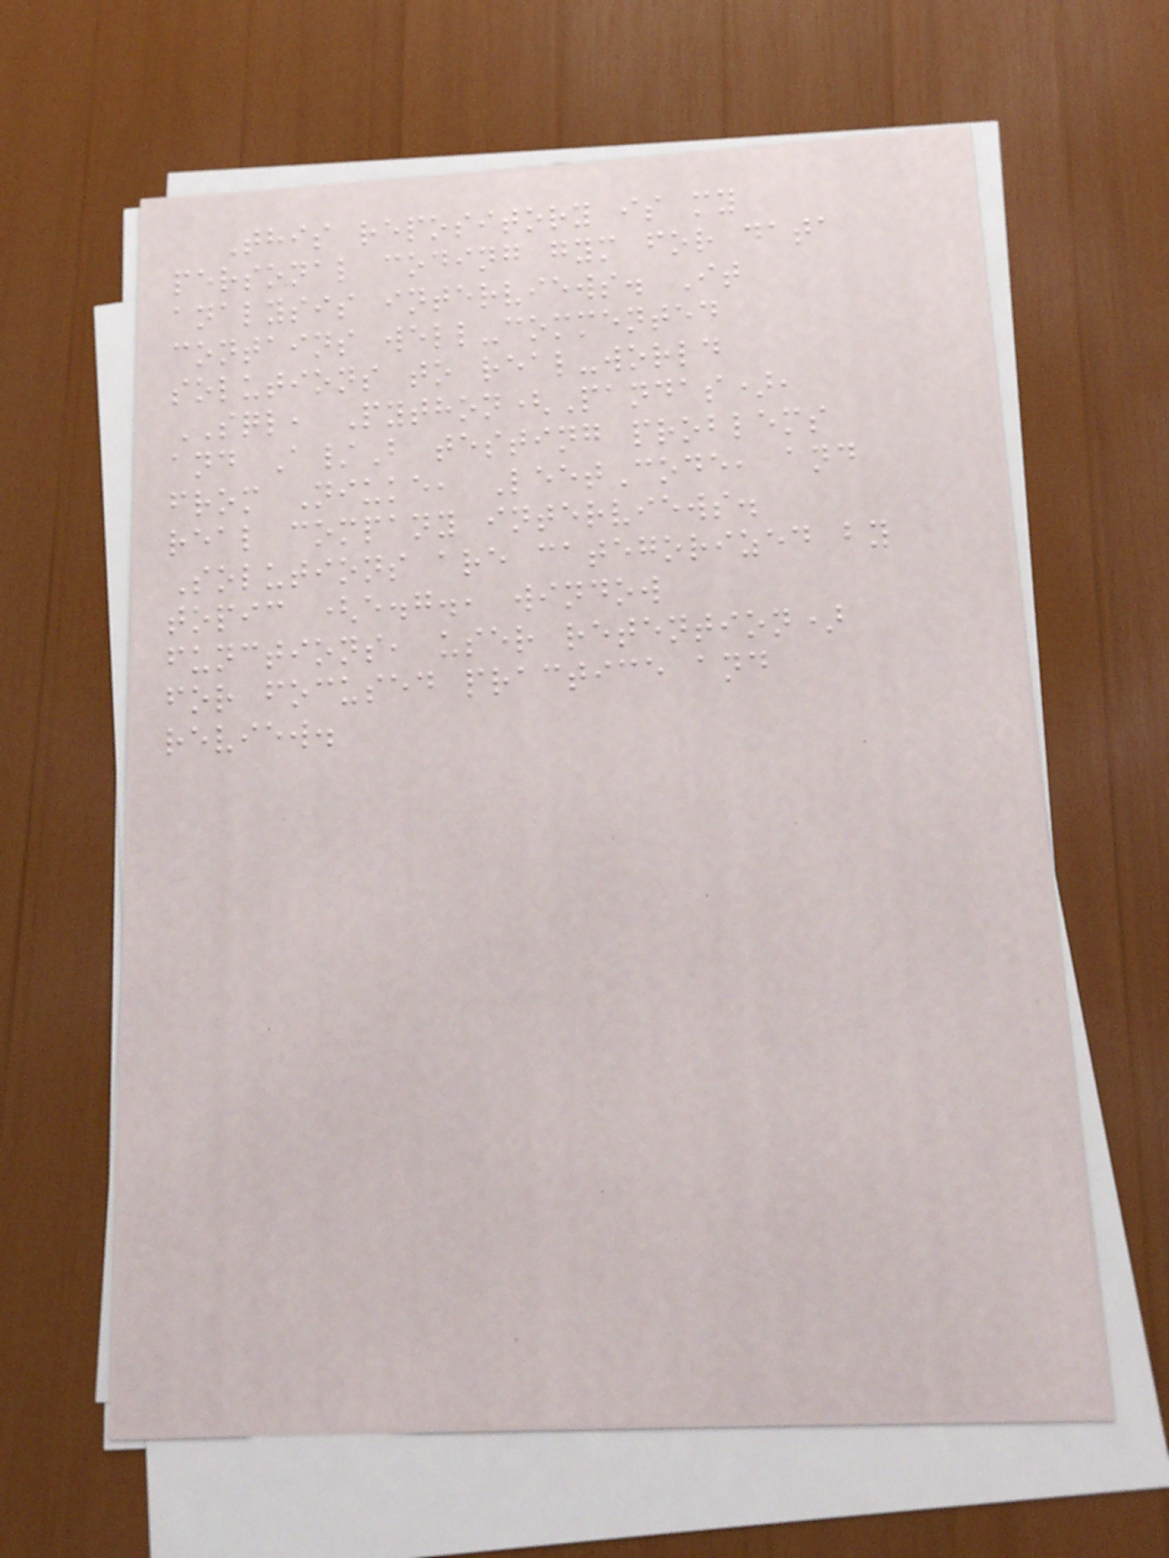This repository is my
personal coding gym for data
analysis interviews. It
contains well-commented
solutions to real-world
SQL, Python(Pandas),
and A/B testing problems
from Niuke, LeetCode, and
real company interviews.
Solutions are categorized by
topic (e.g., window
functions, user retention)
for focused practice and
review.
